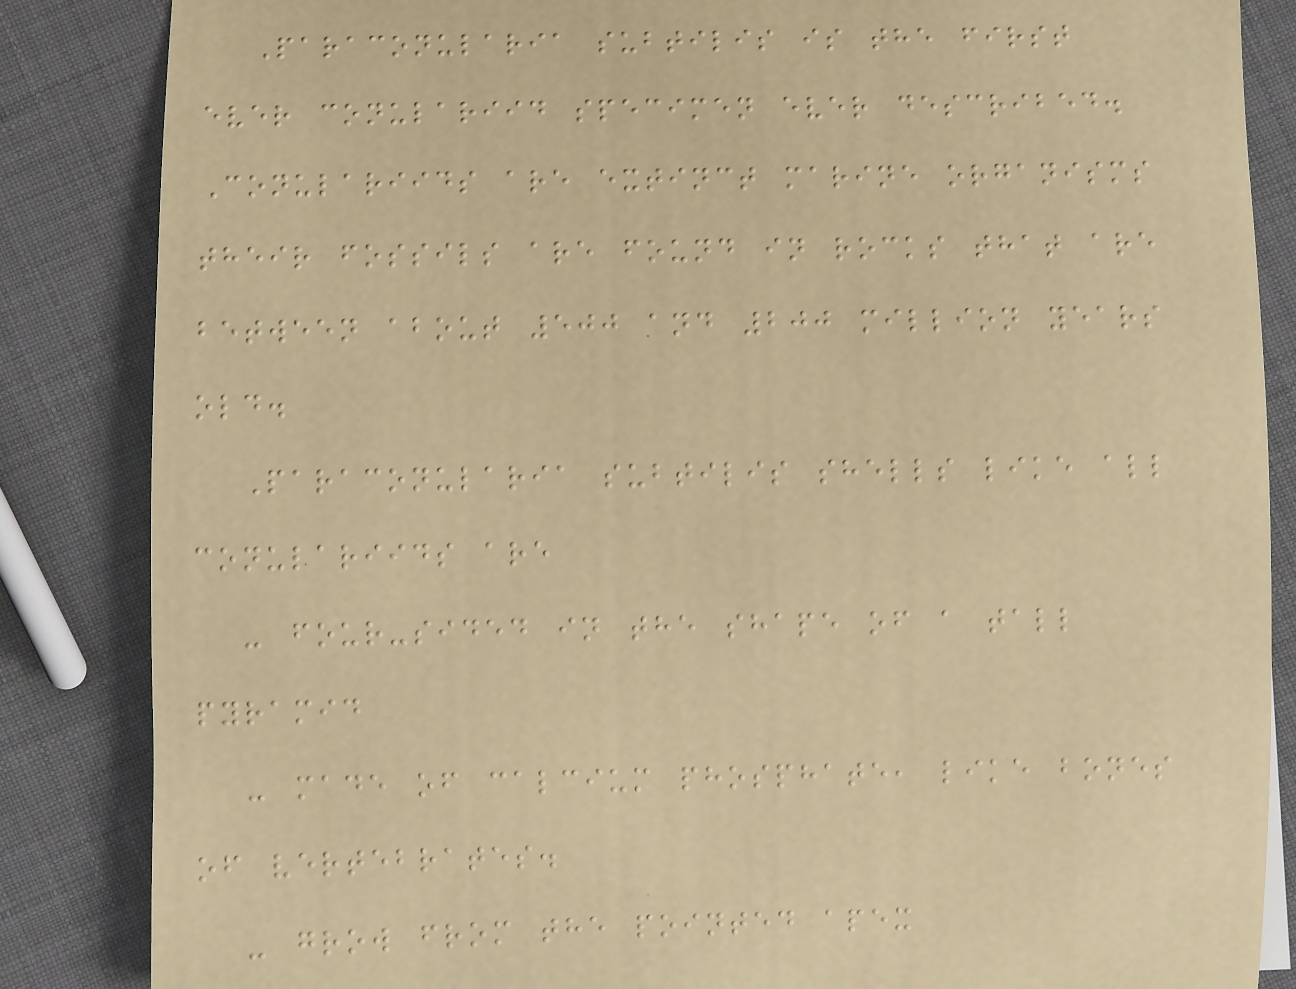Paraconularia subtilis is the first
ever conulariid specimen ever described.
Conulariids are extinct marine organisms
their fossils are found in rocks that are
between about 500 and 200 million years
old.
Paraconularia subtilis shells like all
conulariids are
- four-sided in the shape of a tall
pyramid
- made of calcium phosphate, like bones
of vertebrates.
- grow from the pointed apex
